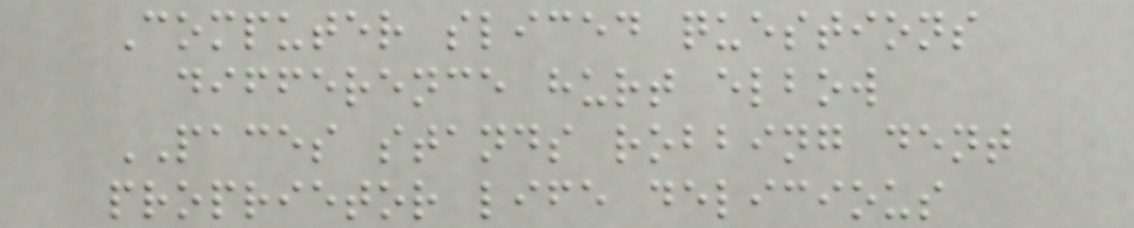Computer sliced questions
difference hurt elbow
PACES stands robbing dent
proprietor life delicious
